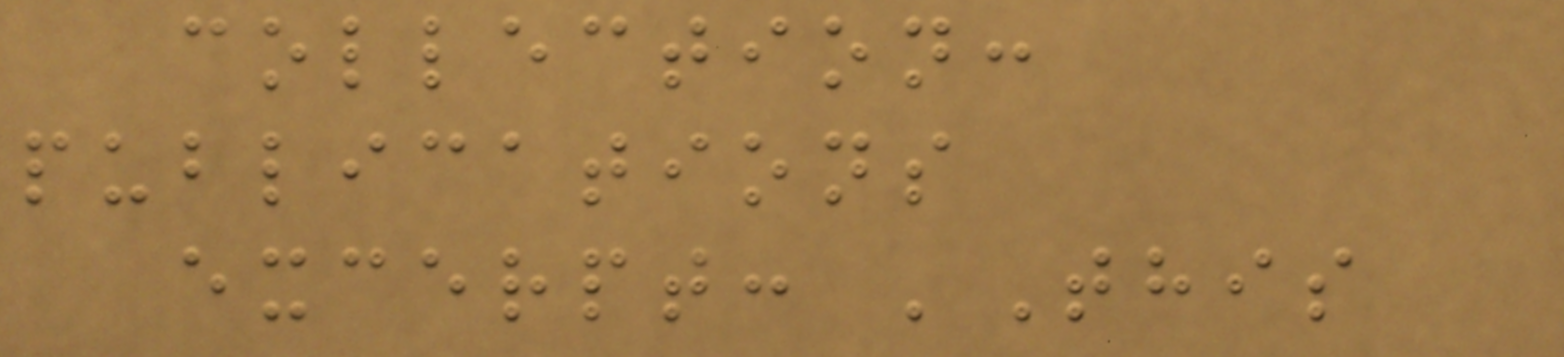collection:
publications
excerpt: 'This
